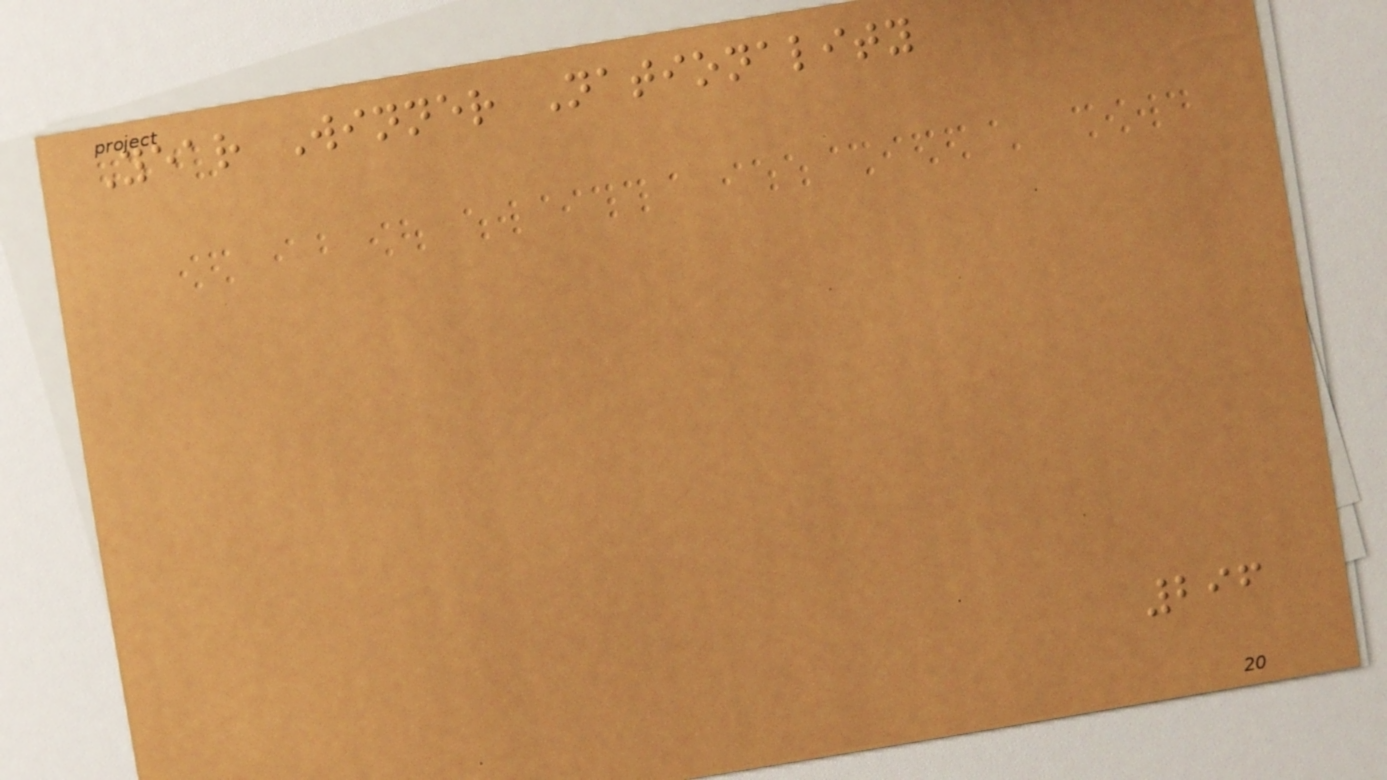Year Winner Nationality
296
